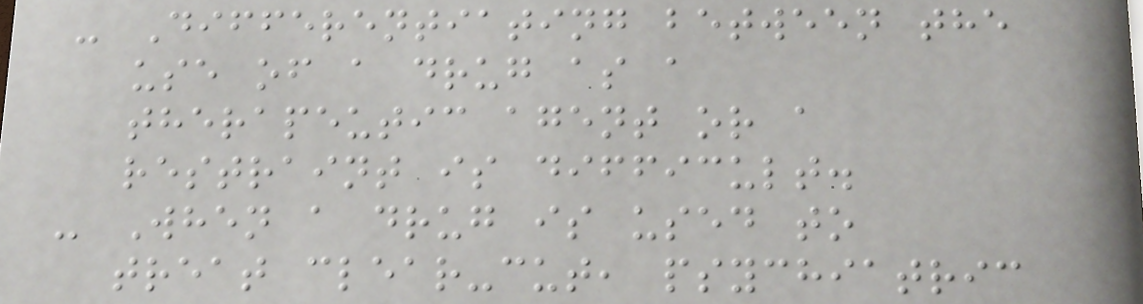- Differentiating between the
use of a drug as a
therapeutic agent or a
restraint is difficult.
- When a drug is used to
treat clear-cut, psychiatric
